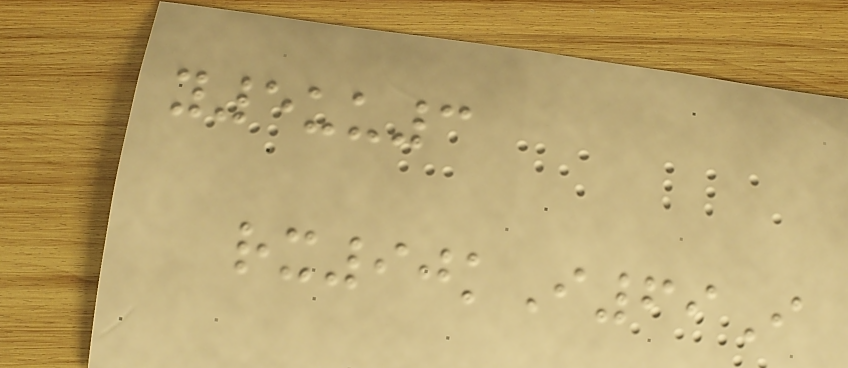y5uu3
rx90kI69I
